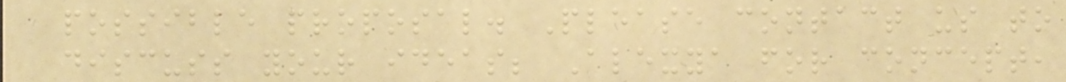possible proposal. Please contact us to
discuss your ideas; Alexya for concept,
